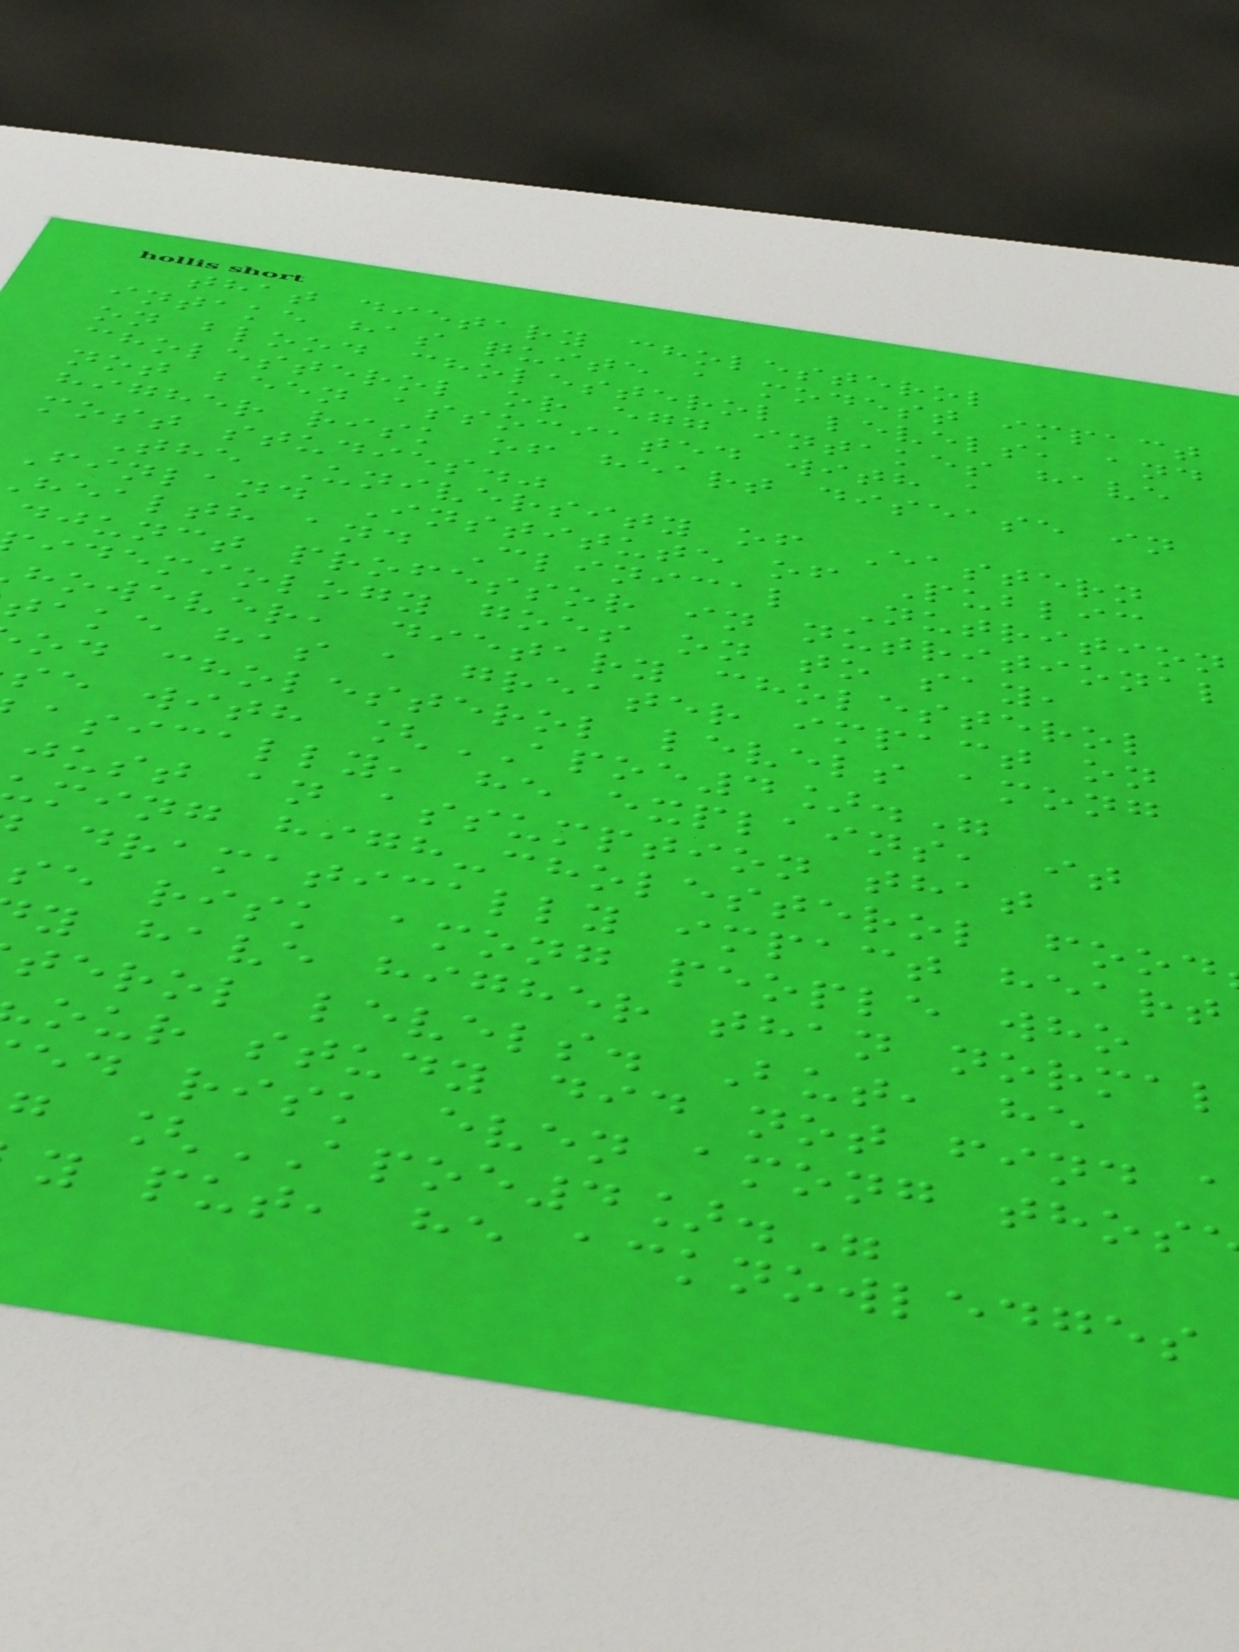that dietary cholesterol
intake has quite a modest impact
on blood cholesterol levels, and
cholesterol or egg intakes have
not been associated with a
higher risk of heart disease in
most studies."
The University of Eastern
Finland Institute of Public
health and Clinical Nutrition
djunct professor in nutritional
idemiology goes on to say,
however, dietary cholesterol
take has a greater impact on
od cholesterol levels among
se with [APOE4]."
asically, he explains, it
just an assumption that
ming high-cholesterol food
dramatically impact heart
se risk among people who
y have higher than normal
terol levels. But, he
our study did not find
ed risk even among thos
g [APOE4]."
y put, he acknowledges
